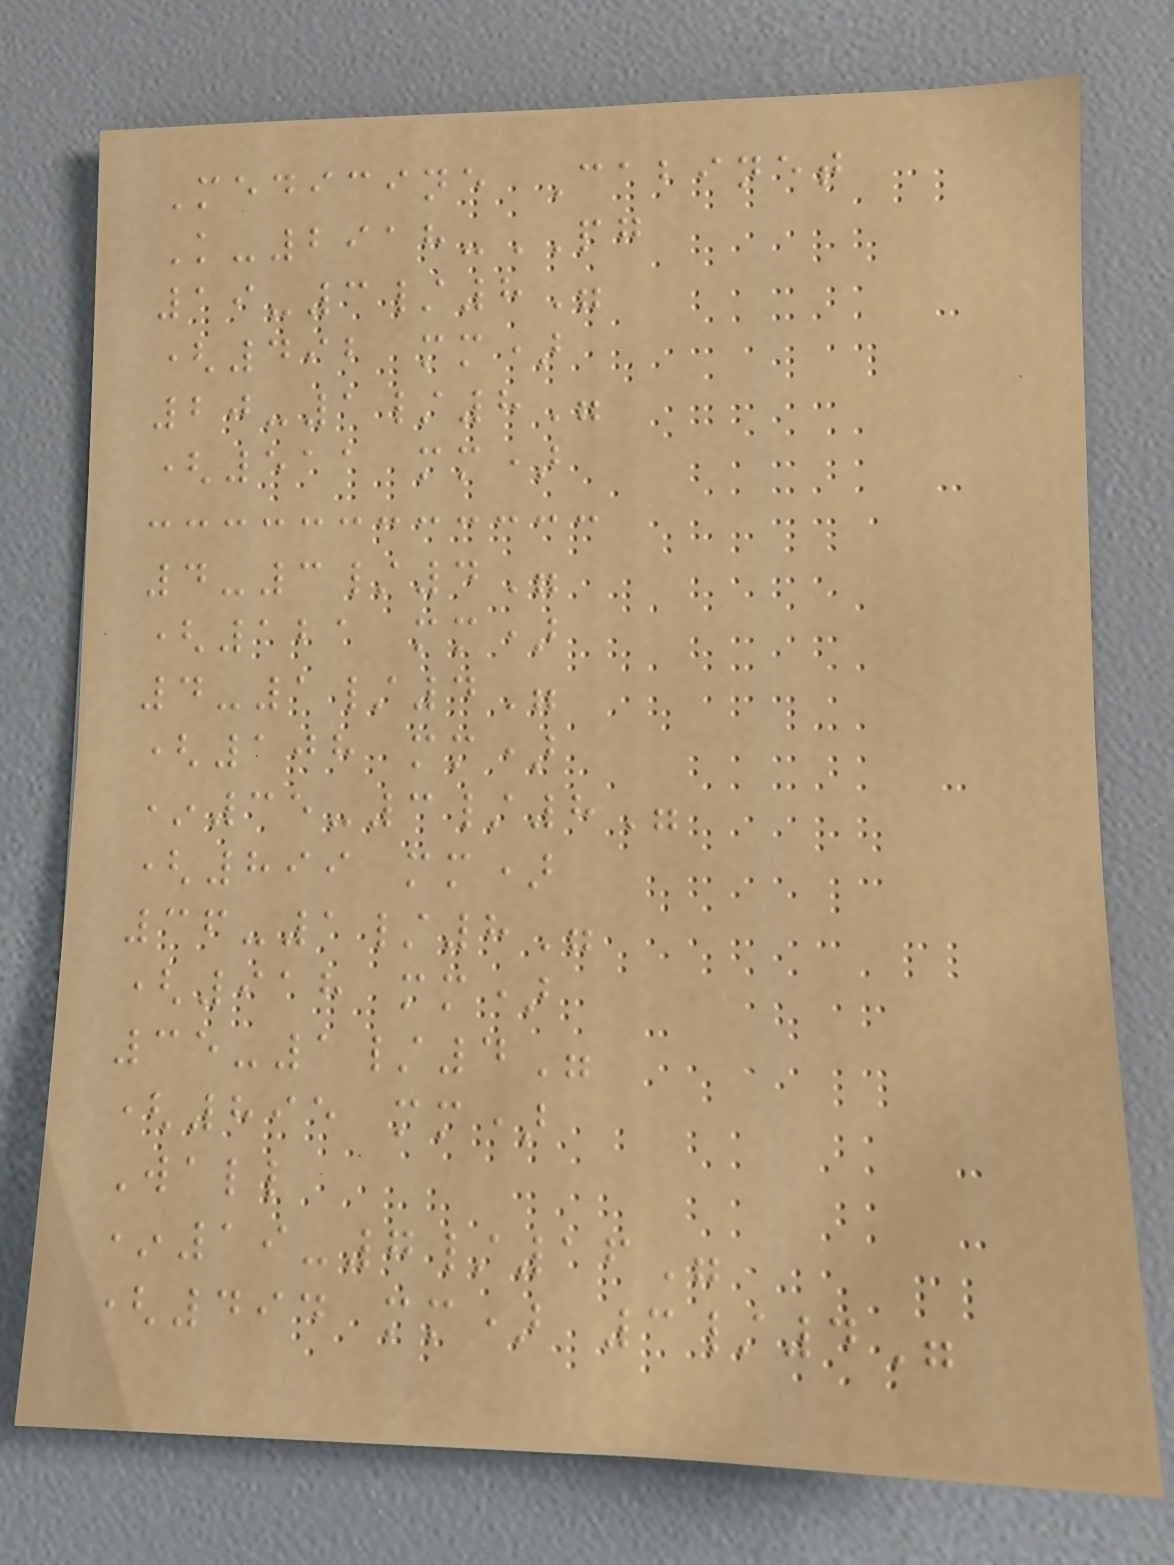Medicine Cabinet
K-2918-PG
19-3/8"
(492 mm)
20-1/8"
(511 mm)
4-3/4"
(121 mm)
4-1/4"
(108 mm)
*35-3/8"
(899 mm)
36-1/8"
(918 mm)
35-1/4"
(895 mm)
Wall
*19-7/16"
(494 mm) 3/4"
